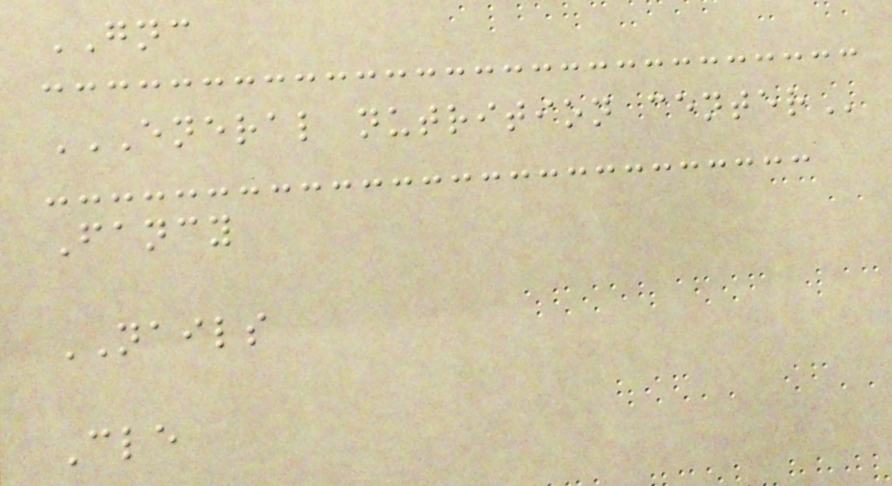GNC
ENERAL NUTRITION CENTER
Fancy
NAILS
Cle
